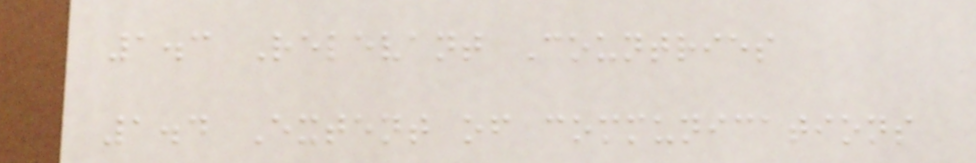1.3 Relevant Countries
1.4 Extent of communications
